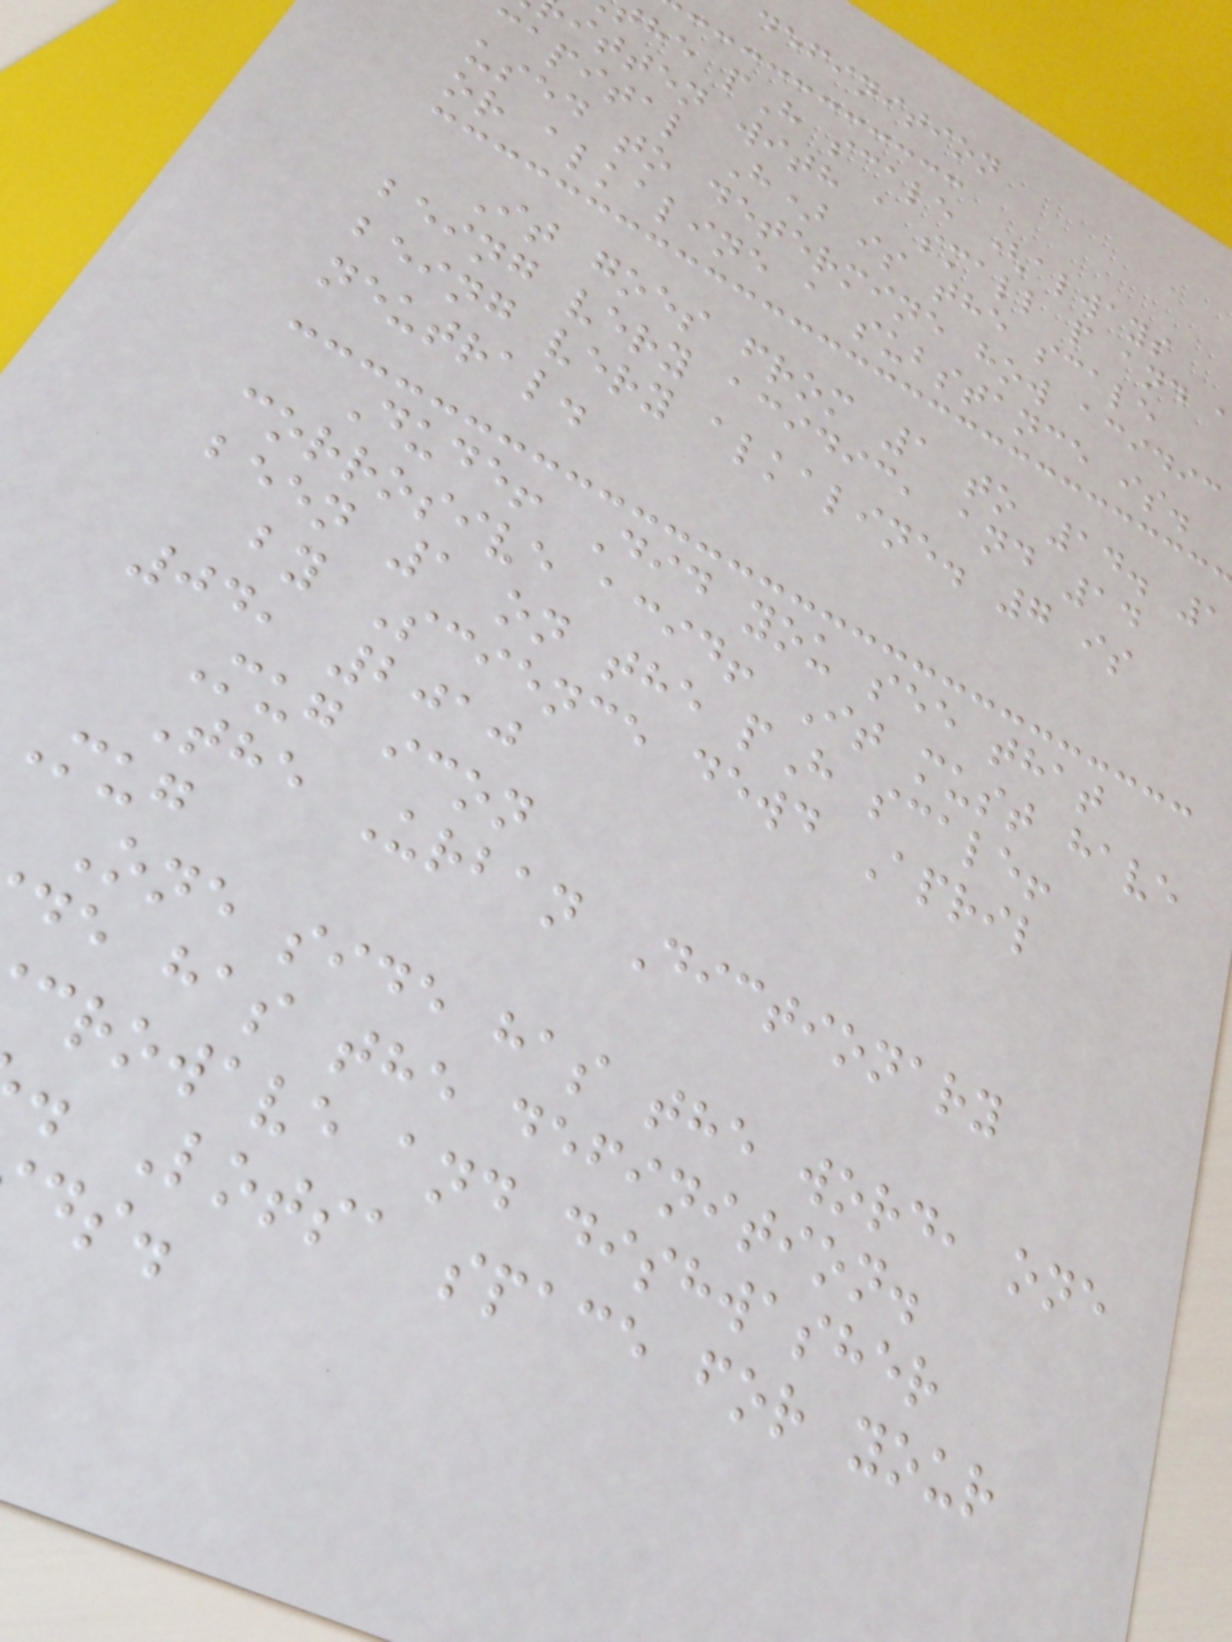definition
he pH scale (always
itten with a small p and
capital H) is the scale
used to determine how acidic
or alkaline a substance is.
It goes from 1 to 14. 1
being very acidic, and 14
being very alkaline. 7 is
neutral.
Dude! Did you see that
corrosive acid! It must have
been 1 on the pH scale!
by Science dewd April
04, 2010
Mug icon
The Urban Dictionary
Mug
One side has the word, one
de has the definition.
crowave and dishwasher
. Lotsa space for your
